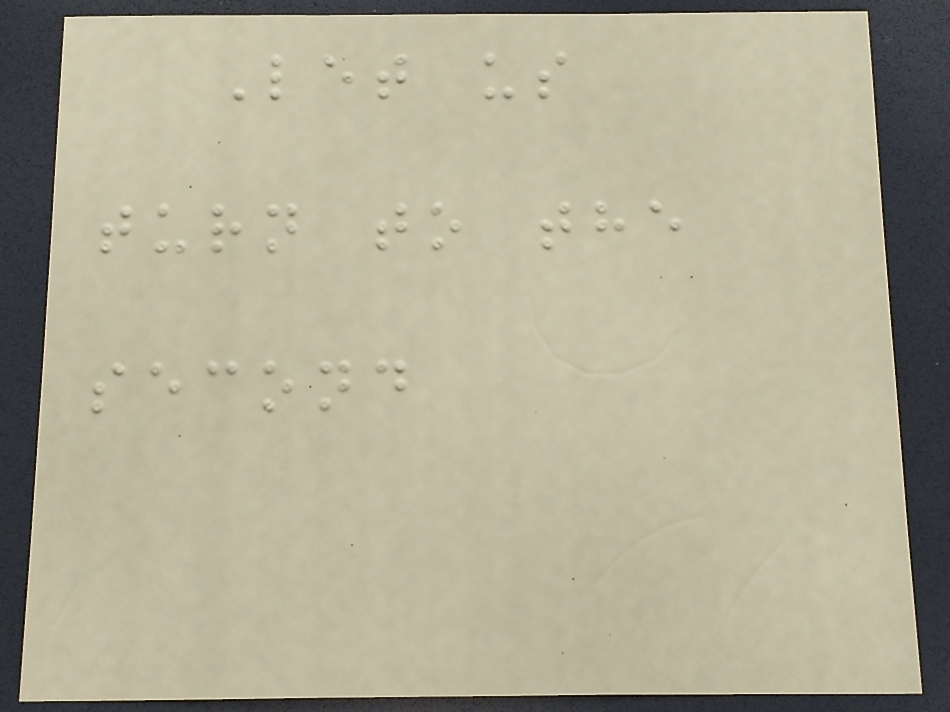Let us
turn to the
second
